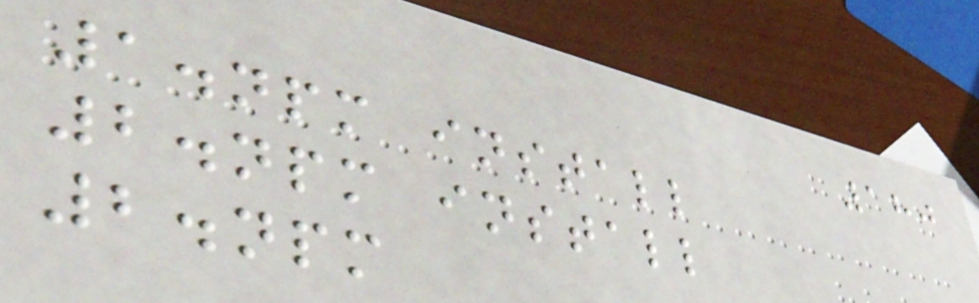180
1.npm install
2.npm install
2.npm
